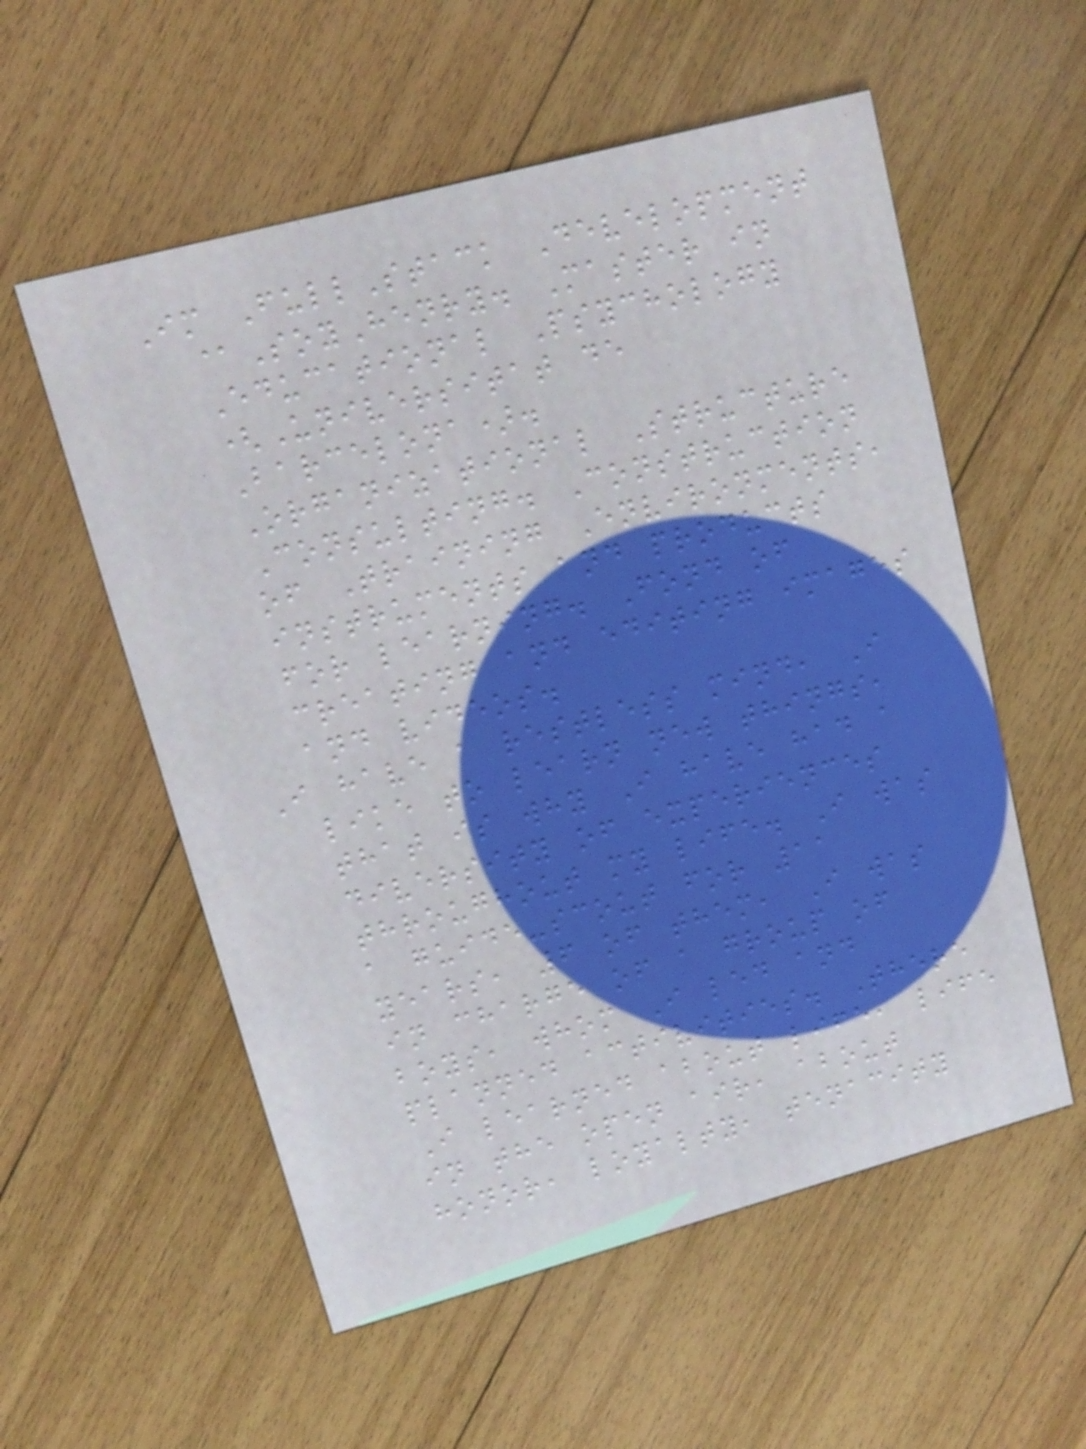Im FullStack Development
@SoyHenry. Master in
Educational Psychology
(Universitat de
Barcelona).
Organizational Structure
Consulting. Construction
of Training Environments,
instruments and products
for learning. Fond of
creating and editing images
and videos.
I have a restless mind, I
like to learn new things,
that is why I have had a
diversity of experiences
throughout my life. I was
a guide-scout for 11
years, 6 of them, I was
in charge of a group of
boys, whom I led and
planned activities. There
I learned about life, life
in the open air, about
honor, loyalty, tenacity
